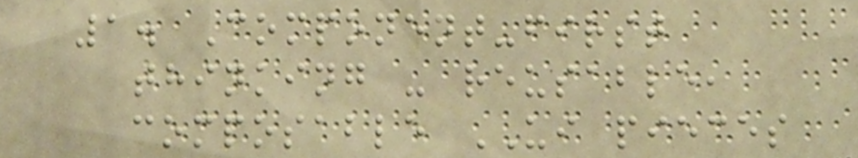1. Component-first
thinking - reusable,
composable UI pieces
